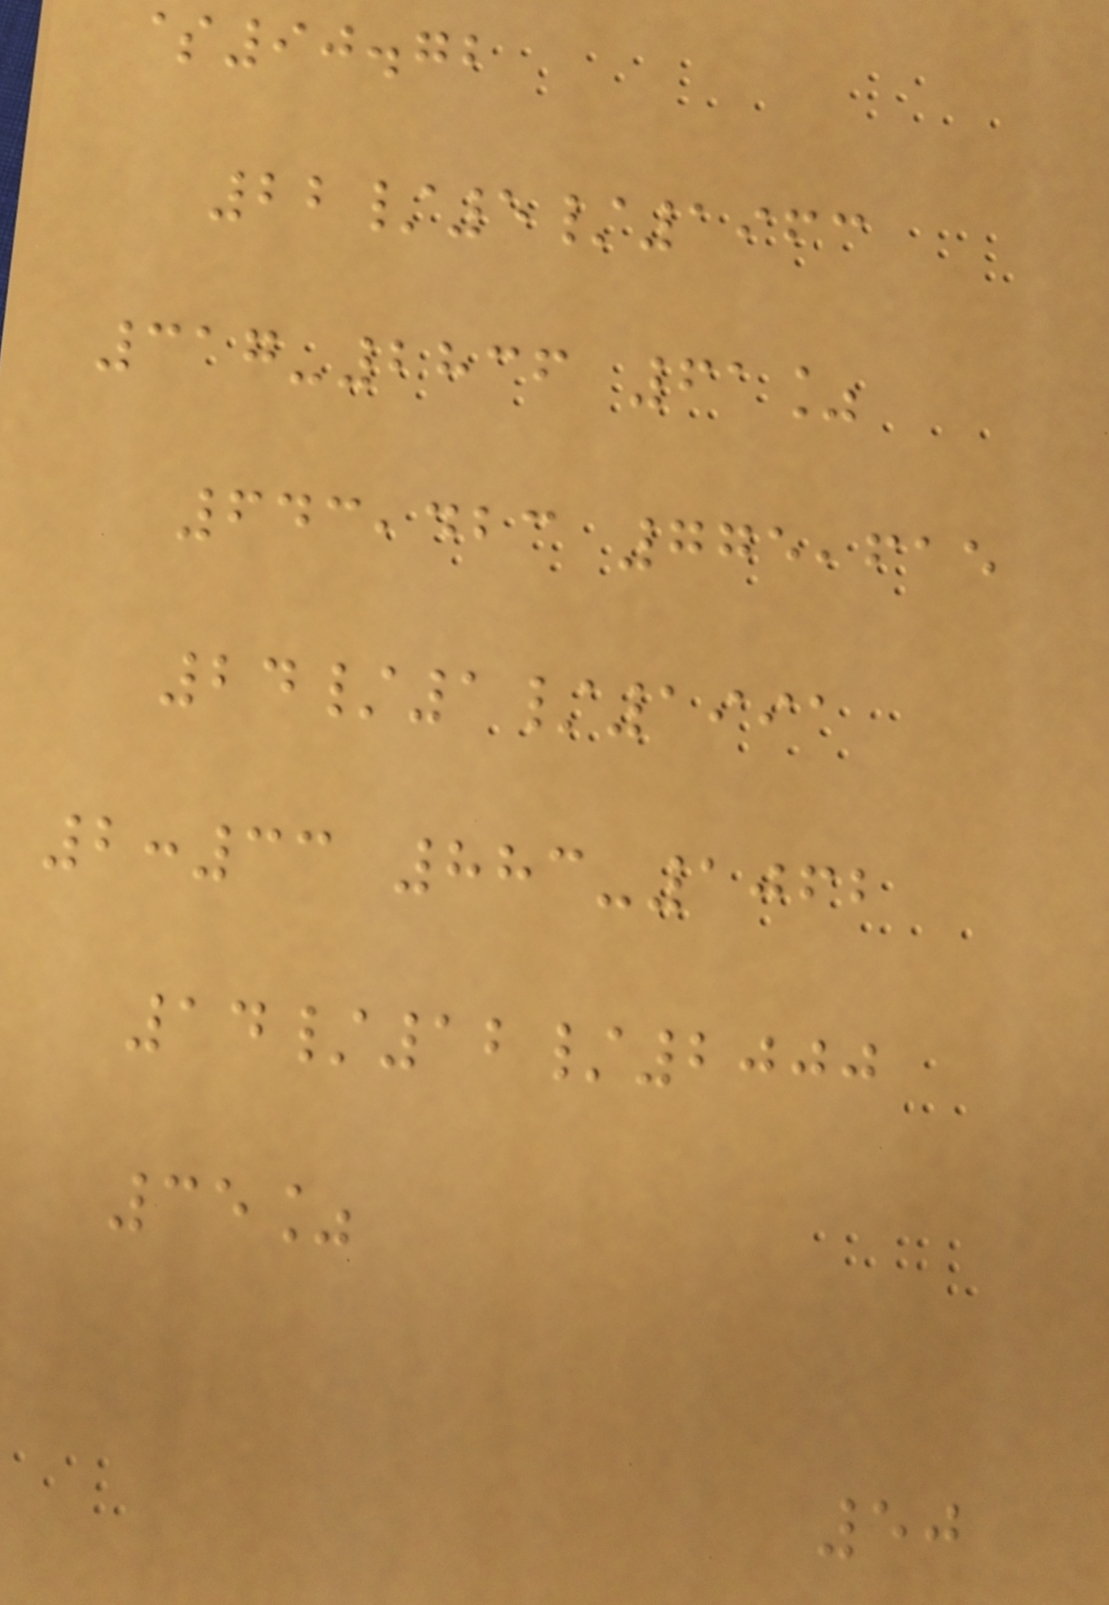$90.72
22/5/1963
317-2836 61%
643,423 775,615
24/1/1991
2:33 883-1062
14/12/2000
35%
50
